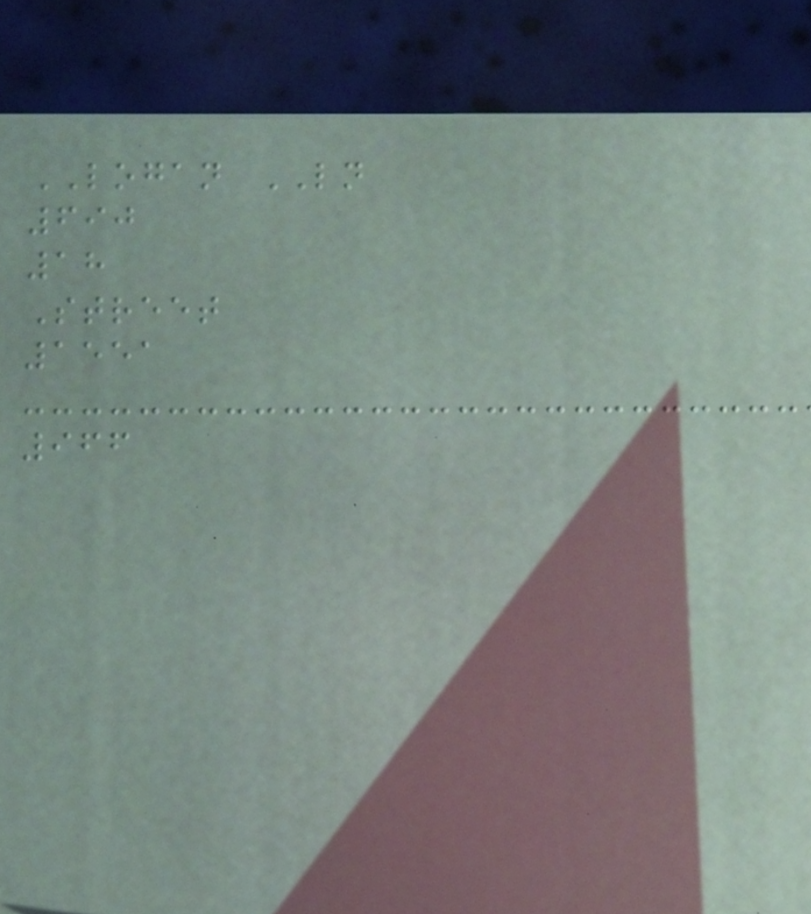LOGAN LN
690
18
Street
1551
966
